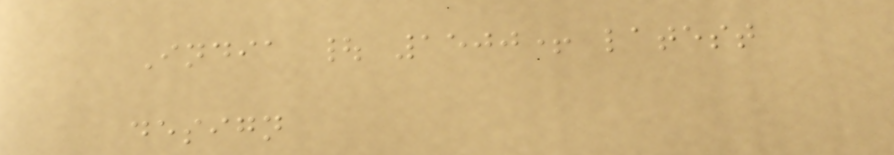India | 1500+ latest
design
